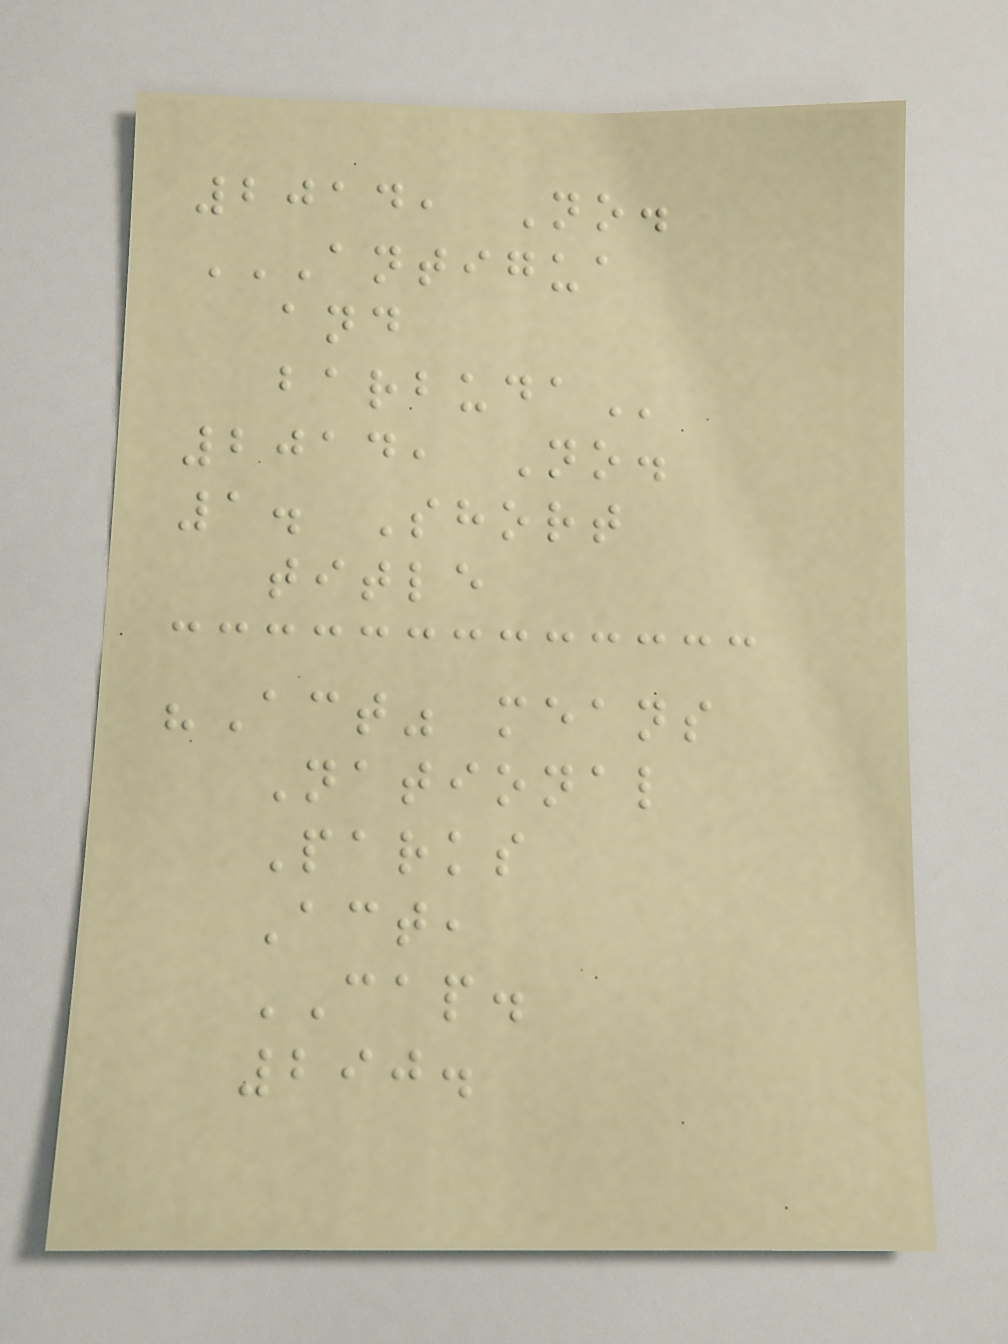2014, No.
ANTIGUA
AND
BARBUDA
2014, No.
1. Short
title
"Act" means
National
Parks
Act,
CAP.
290.
